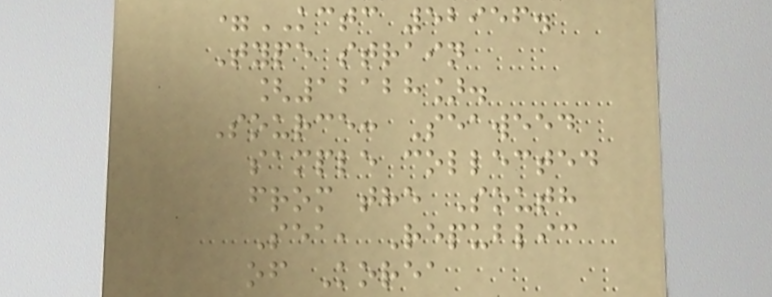=KCTC 52956.
Type strain
[12128].
Source: Seaweed
sample collected
from the South
Sea, Republic
of Korea
